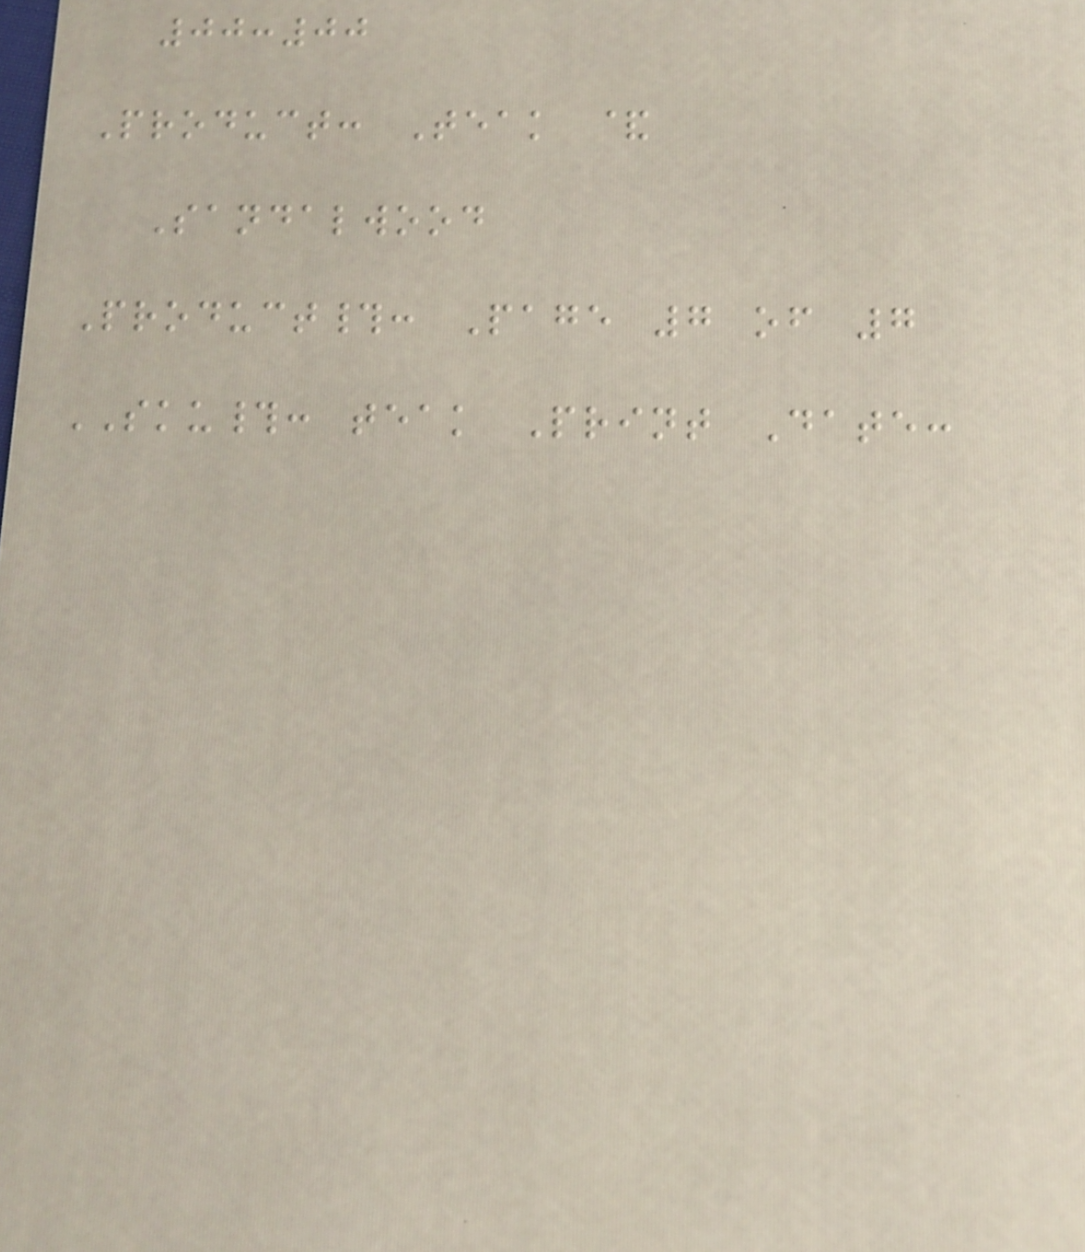00:00
Product: Teak &
Sandalwood
Product#: Page 7 of 7
SKU#: teak Print Date:
